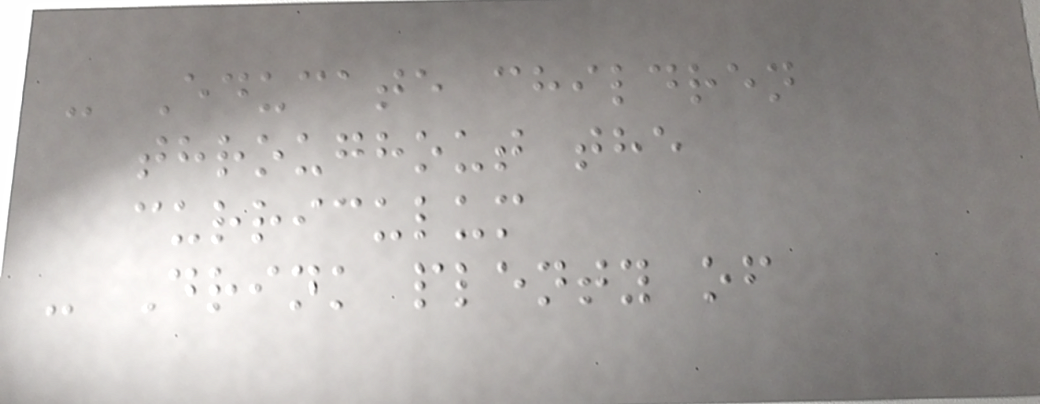- Educate children
throughout the
curriculum
- Drink plenty of
